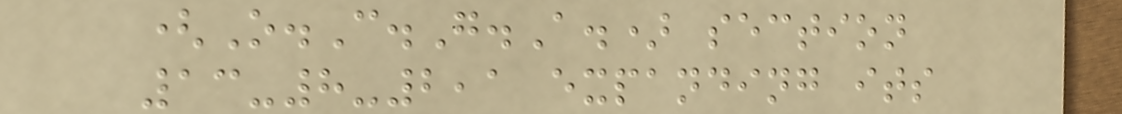(O.C.G.A.) section
13-8-2,1 expanding its
